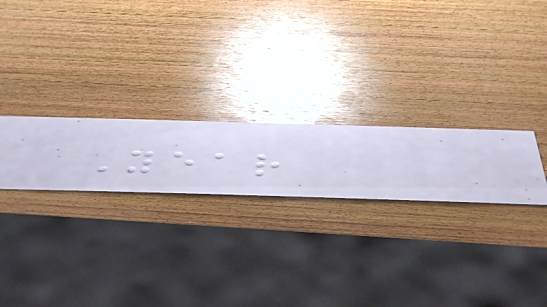Year
